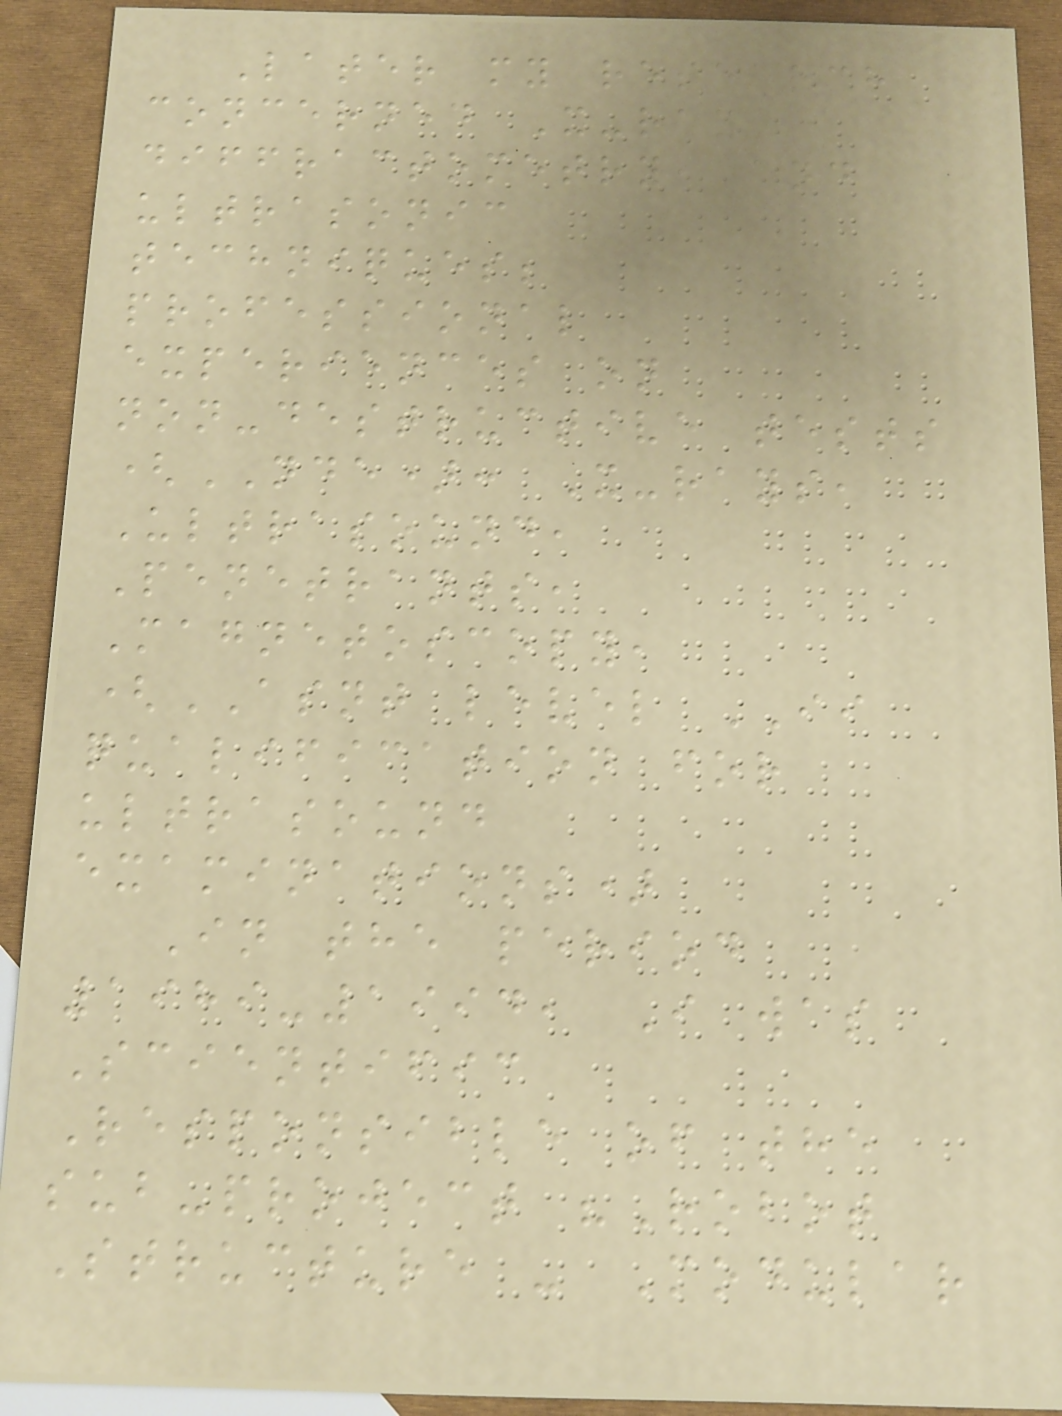Later my research
concerned X-ray
diffractometry, and
ultrasonic
techniques;
professional
experiences on
non-destructive tests
(NDE): X-rays,
Ultrasound,
Penetrants,
Magnetoscopy,
(ASNT level II
qualification for
ultrasound
examinations)
In the period
1989-1994, I was
Scientific
Responsible of the
sub-project "Robot
Structure - Modular
